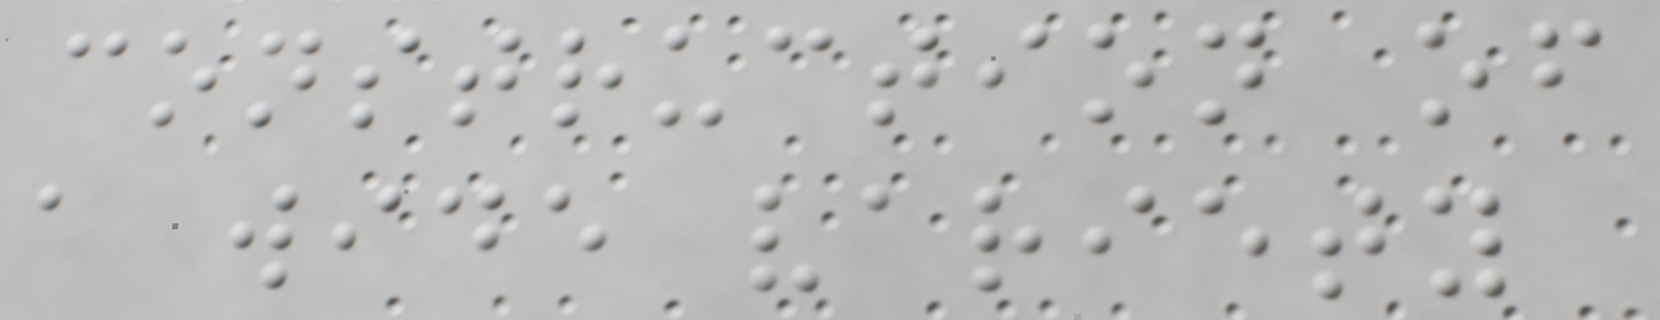construction of
a wide variety
